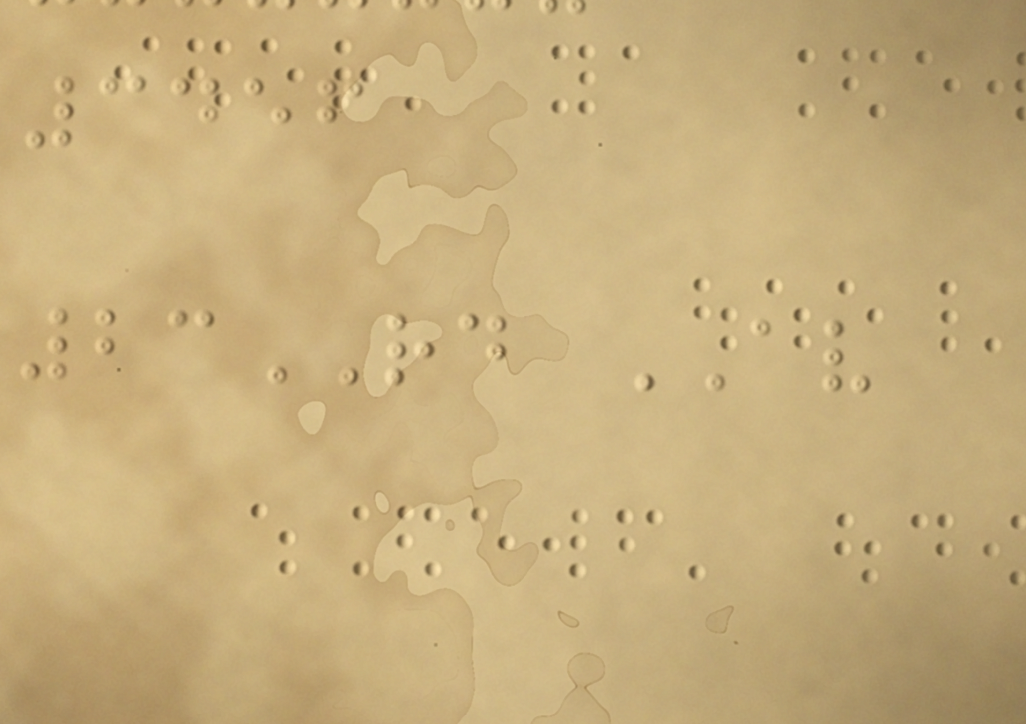3456
23RD AV
